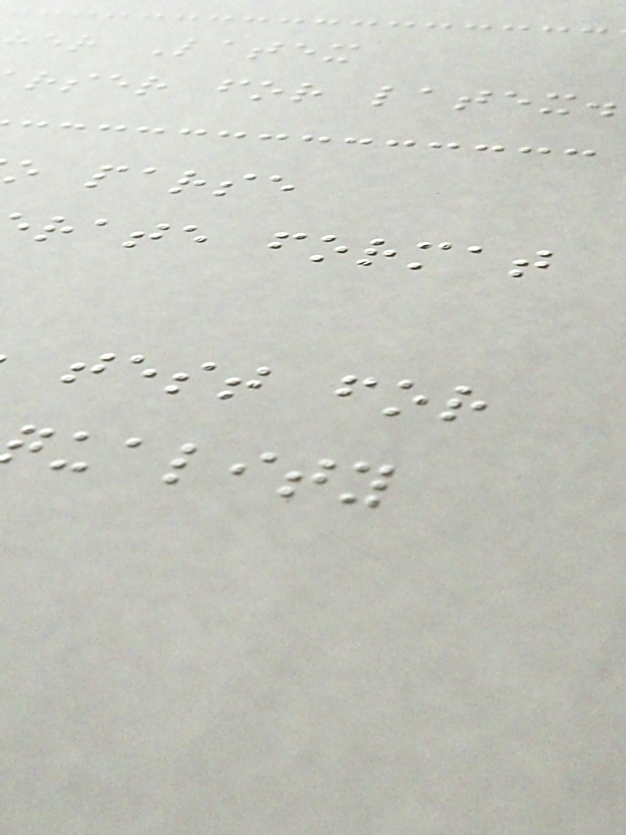er Latex
rser for latex.
o parse
rate format
